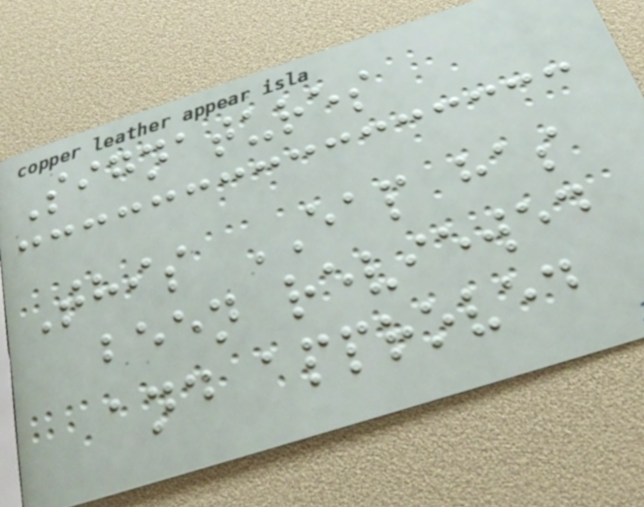Signatures
This EAP has
been reviewed
and approved
